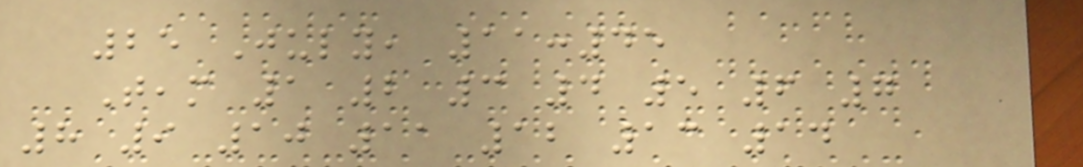25 July, 11:45
Team 1 2 3 4 5 6 7
8 9 10 11 12 13 14
